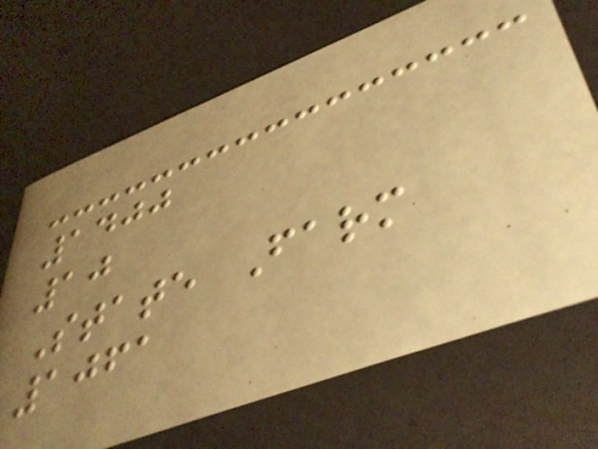1400
10
State Farm
1061
